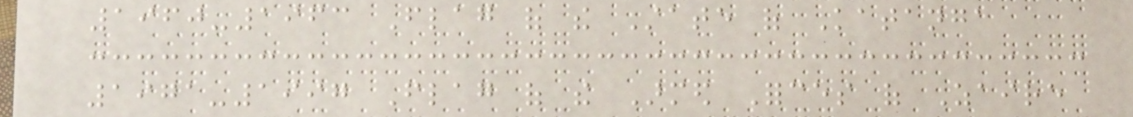1960-1963 Flag of the State of Katanga
1971-1997 Flag of the Armed Forces of Zaire
